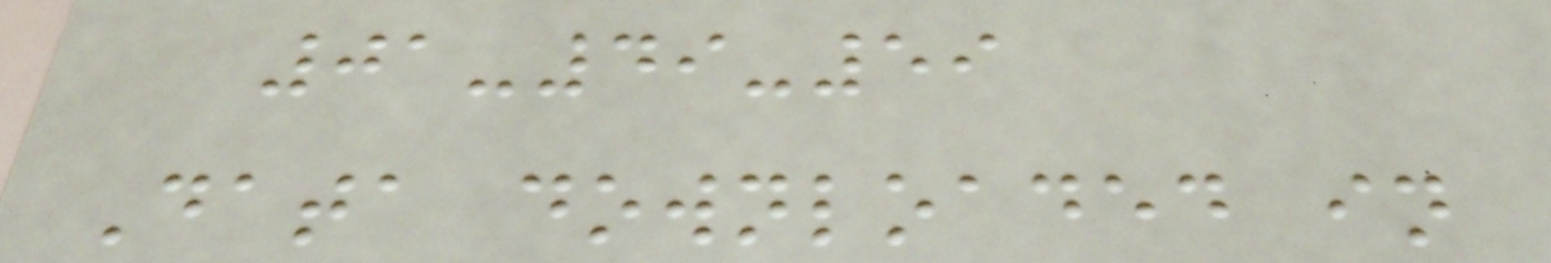01-49-59
Data downloaded in
